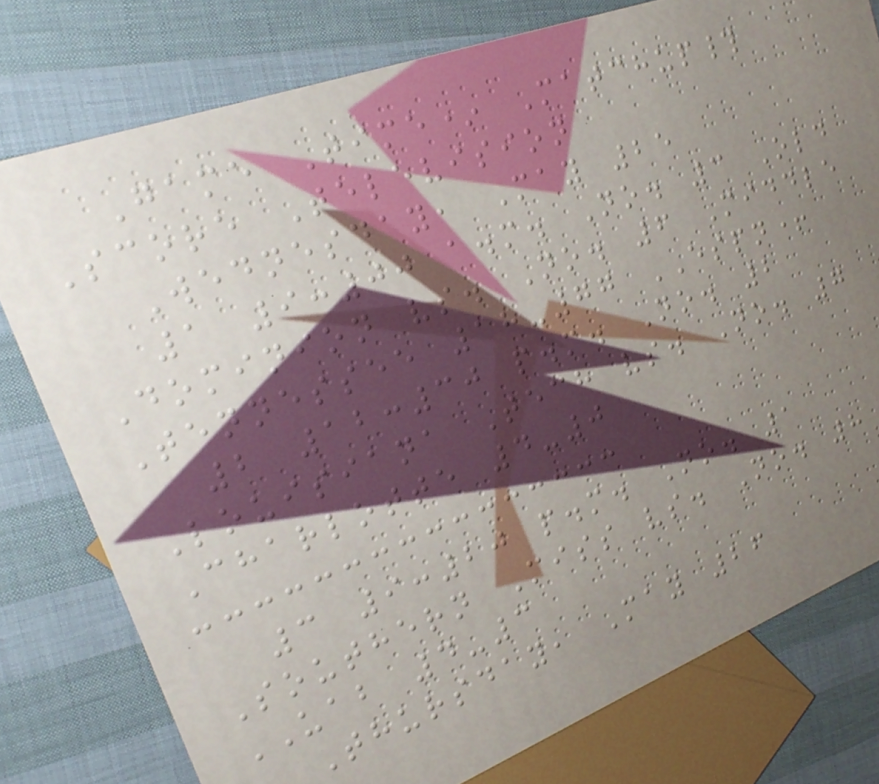Game Time* Matchup#
Score Television
Wednesday, May 25
1 9:00 a.m. No. 3 Old
Dominion vs. No. 6 Middle
Tennessee 18-77 ESPN+
2 12:30 p.m. No. 2
Louisiana Tech vs. No. 7
Charlotte 4-0
3 9:20 p.m. No. 1
Southern Miss vs. No. 8
UAB 4-3
Thursday, May 26
